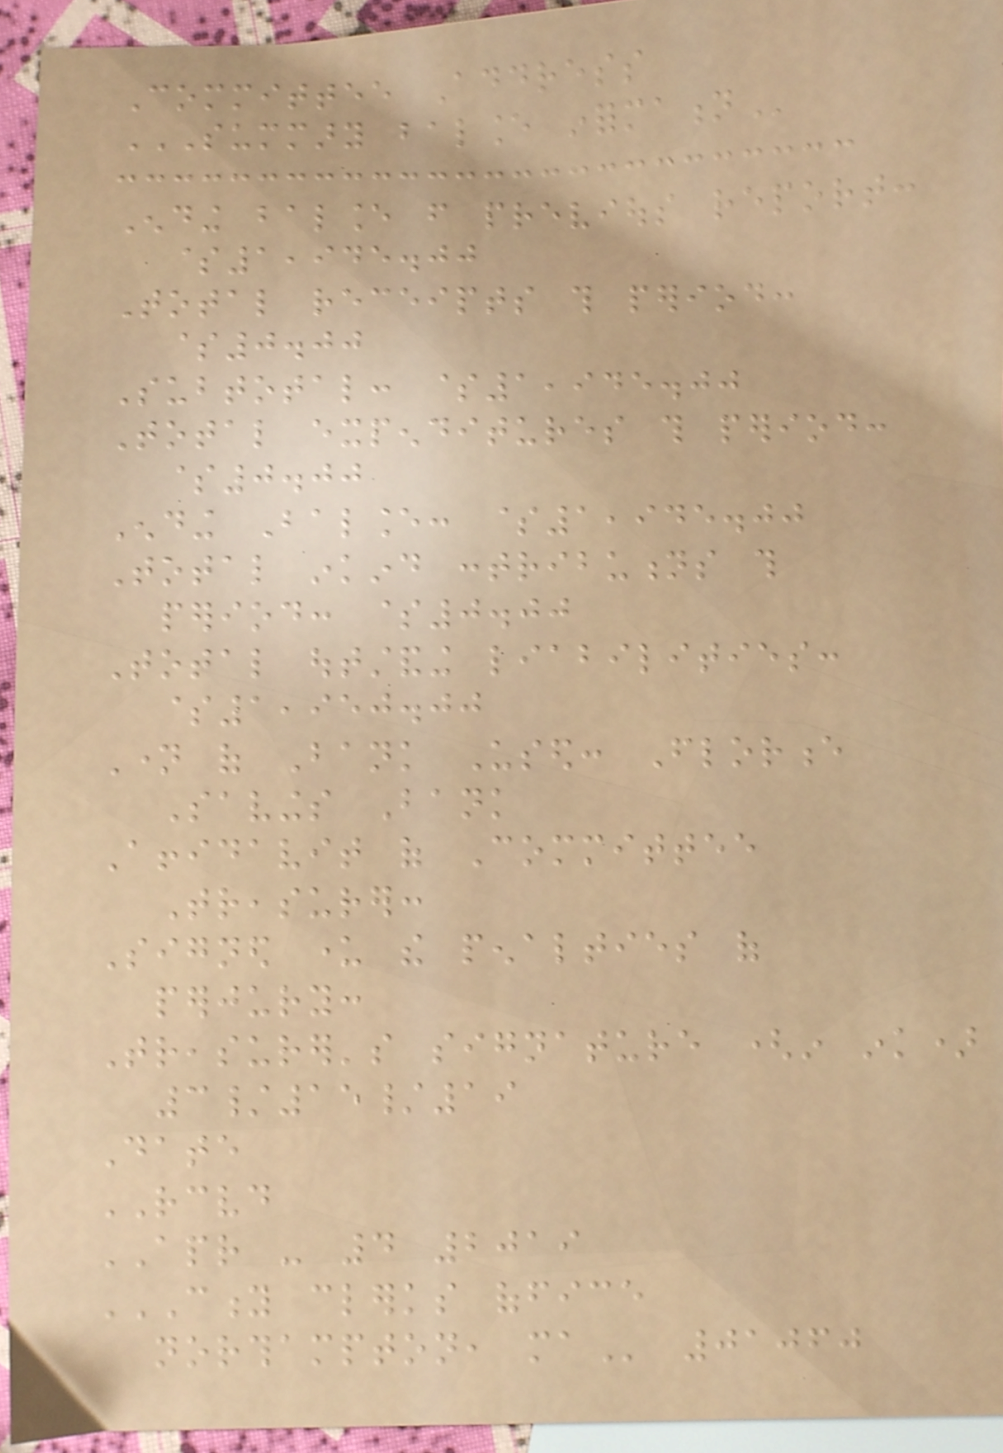Committee Address
SUMMARY BALANCE INFORMATION
Ending balance from previous report:
$1,945.00
Total receipts this period:
$0.00
Subtotal: $1,945.00
Total expenditures this period:
$0.00
Ending Balance: $1,945.00
Total inkind contributions this
period: $0.00
Total outstanding liabilities:
$1,950.00
Name of Bank Used: Florence
Savings Bank
Affidavit of Committee
Treasurer:
Signed under the penalties of
perjury:
Treasurer's signature (in ink)
3/15/19
Date
RECEIVED
APR - 4 2019
CITY CLERKS OFFICE
NORTHAMPTON, MA 01060
